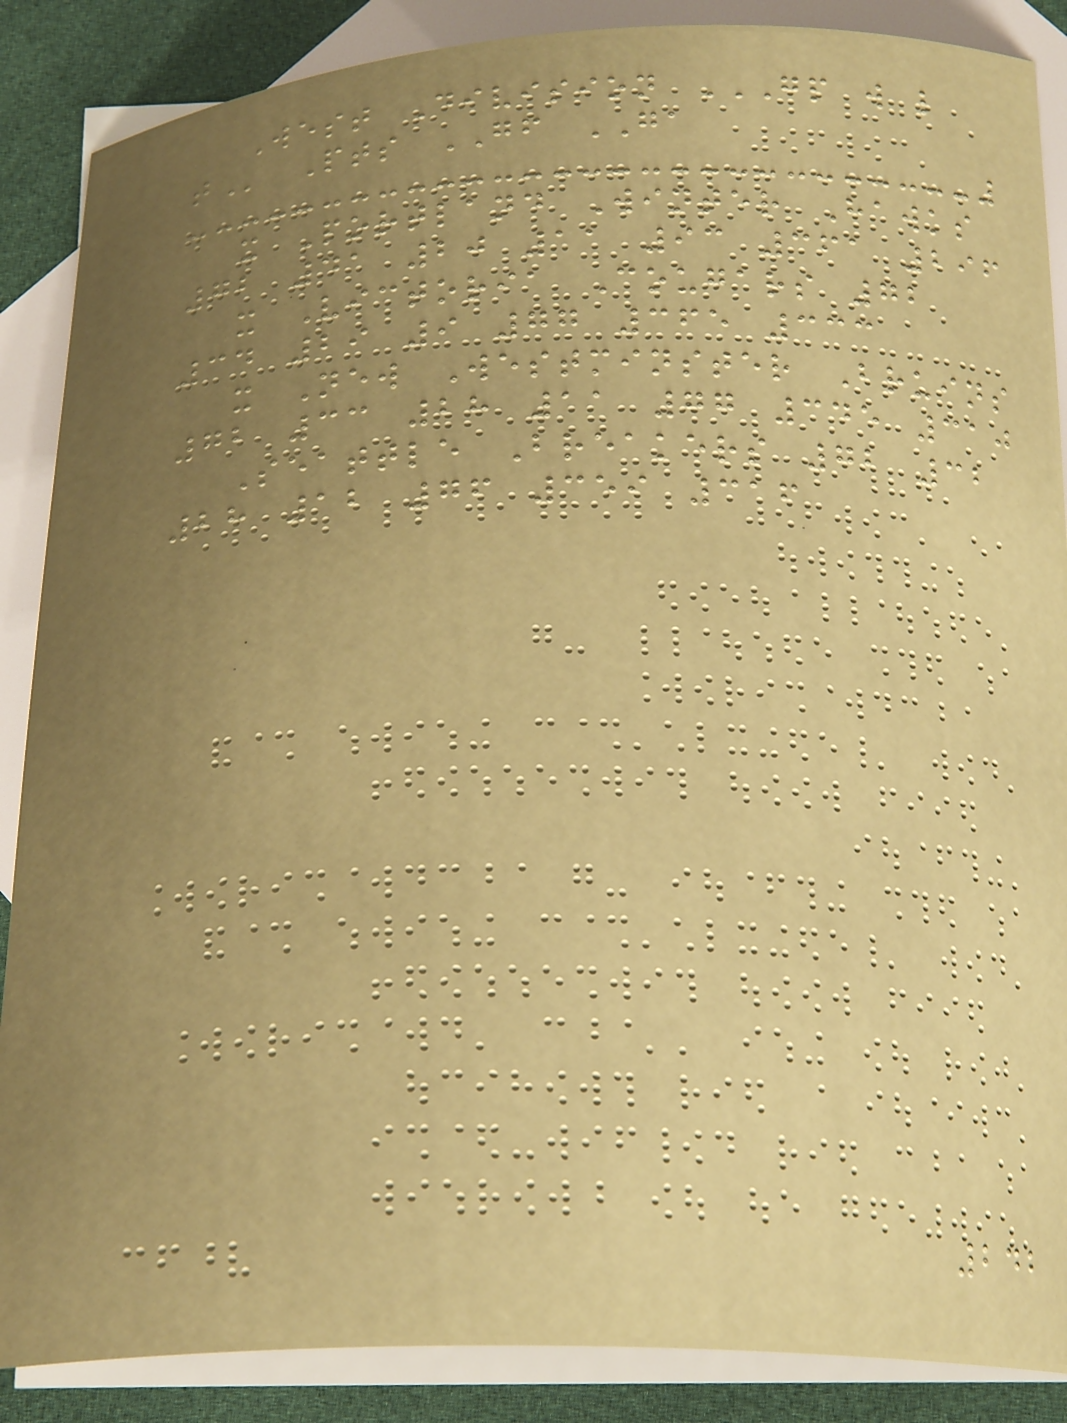West Division GP W L
T Pts GF GA
x Portland Winter Hawks
72 41 20 11 93 361 296
x Victoria Cougars 72
34 29 9 77 365 333
x New Westminster Bruins
72 33 28 11 77 345 310
Seattle Breakers 72 32
28 12 76 359 316
242
